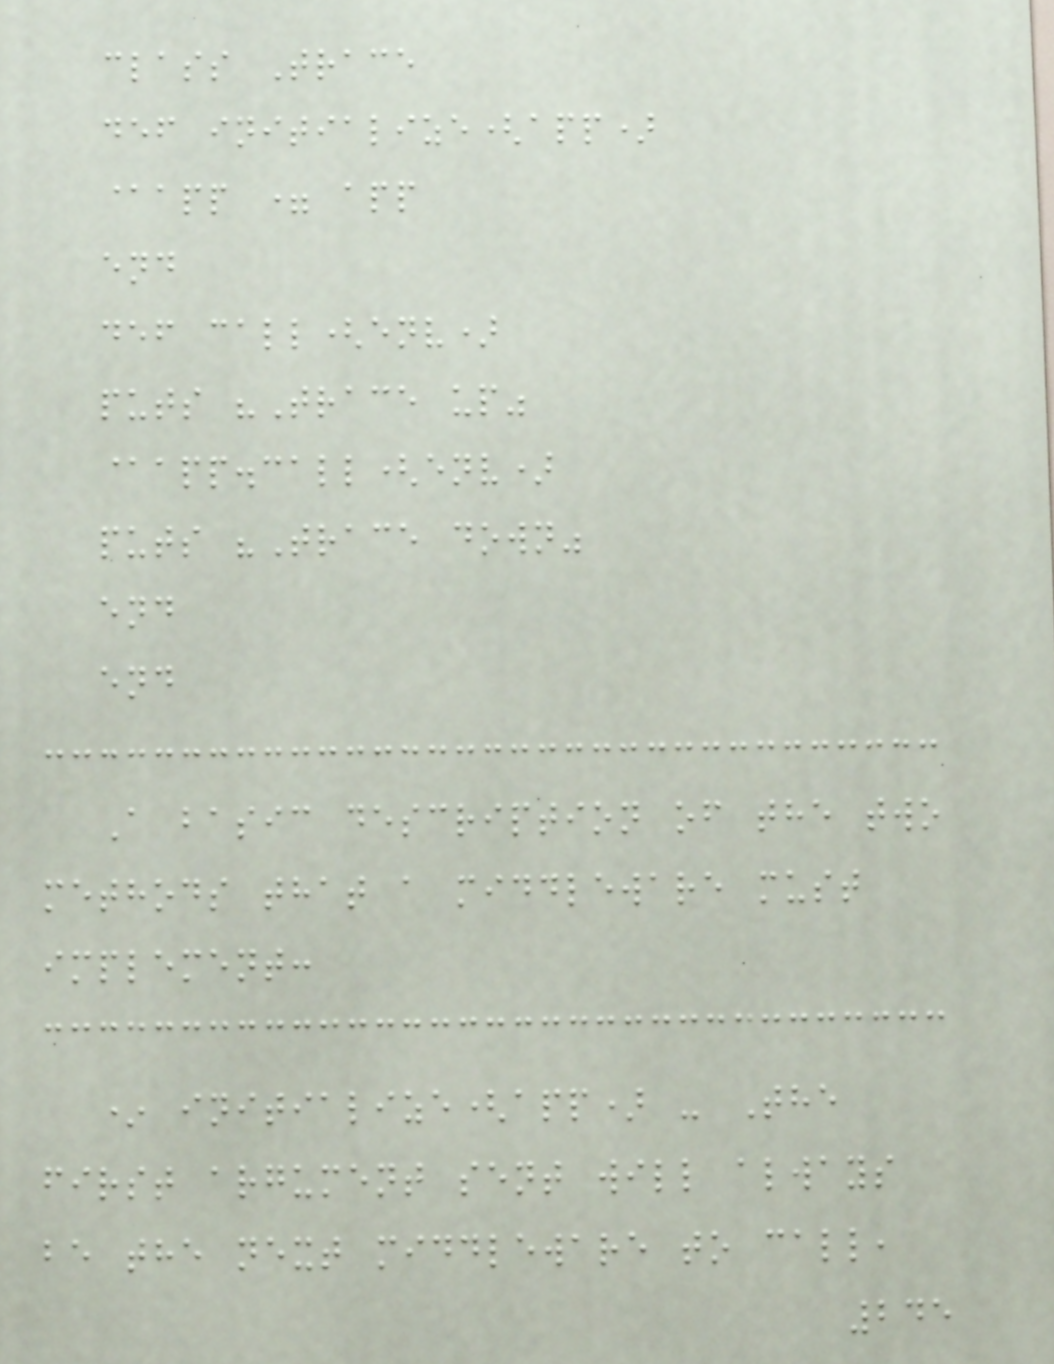class Trace
def initialize(app)
@app = app
end
def call(env)
puts "Trace up"
@app.call(env)
puts "Trace down"
end
end
A basic description of the two
methods that a middleware must
implement:
* initialize(app) - The
first argument sent will always
be the next middleware to call,
245
